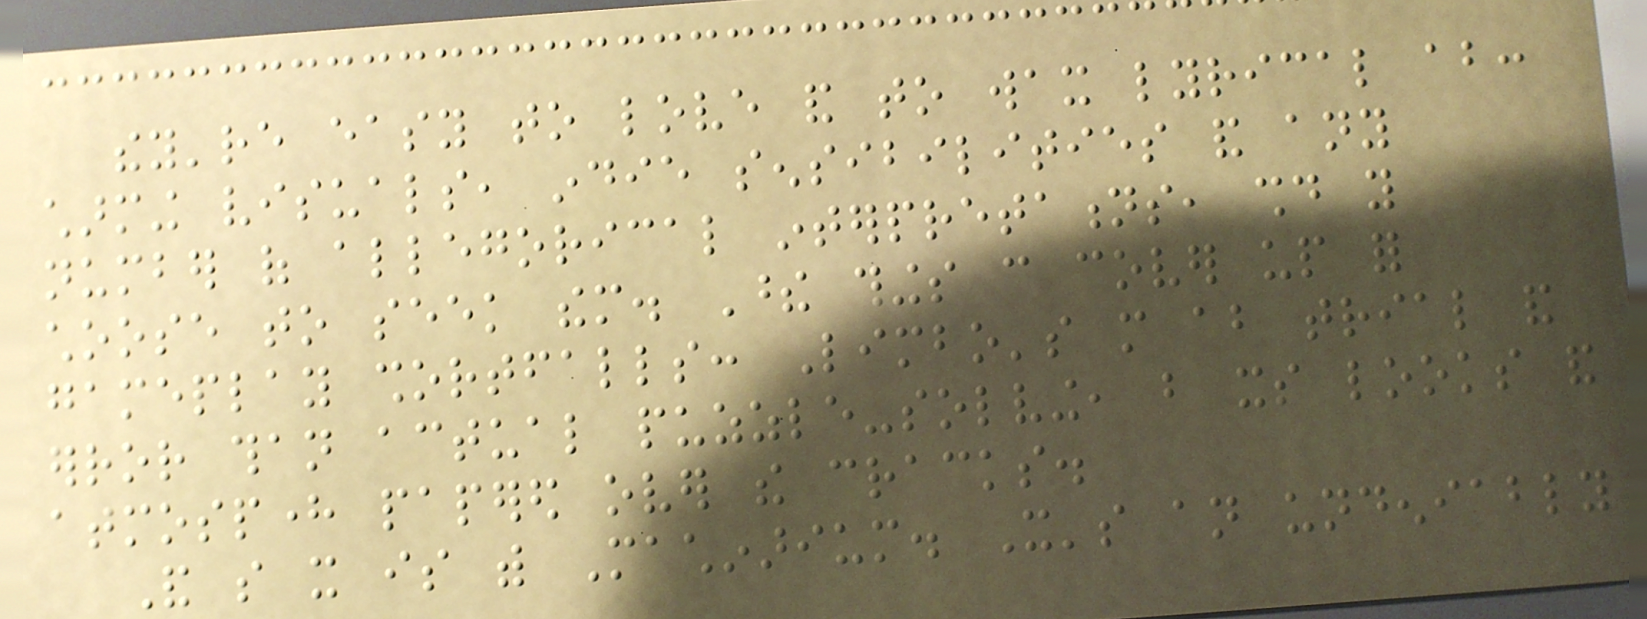they're easy to love and to wax lyrical about:
charming visuals, indie sensibilities and any
number of allegorical interpretations, should you
choose to seek them. These things can cover up for
gameplay shortfalls: Limbo's more about trial and
error than actual puzzle-solving, but its looks and
atmosphere papered over the cracks.
And so it is with Machinarium. It's an undeniably
